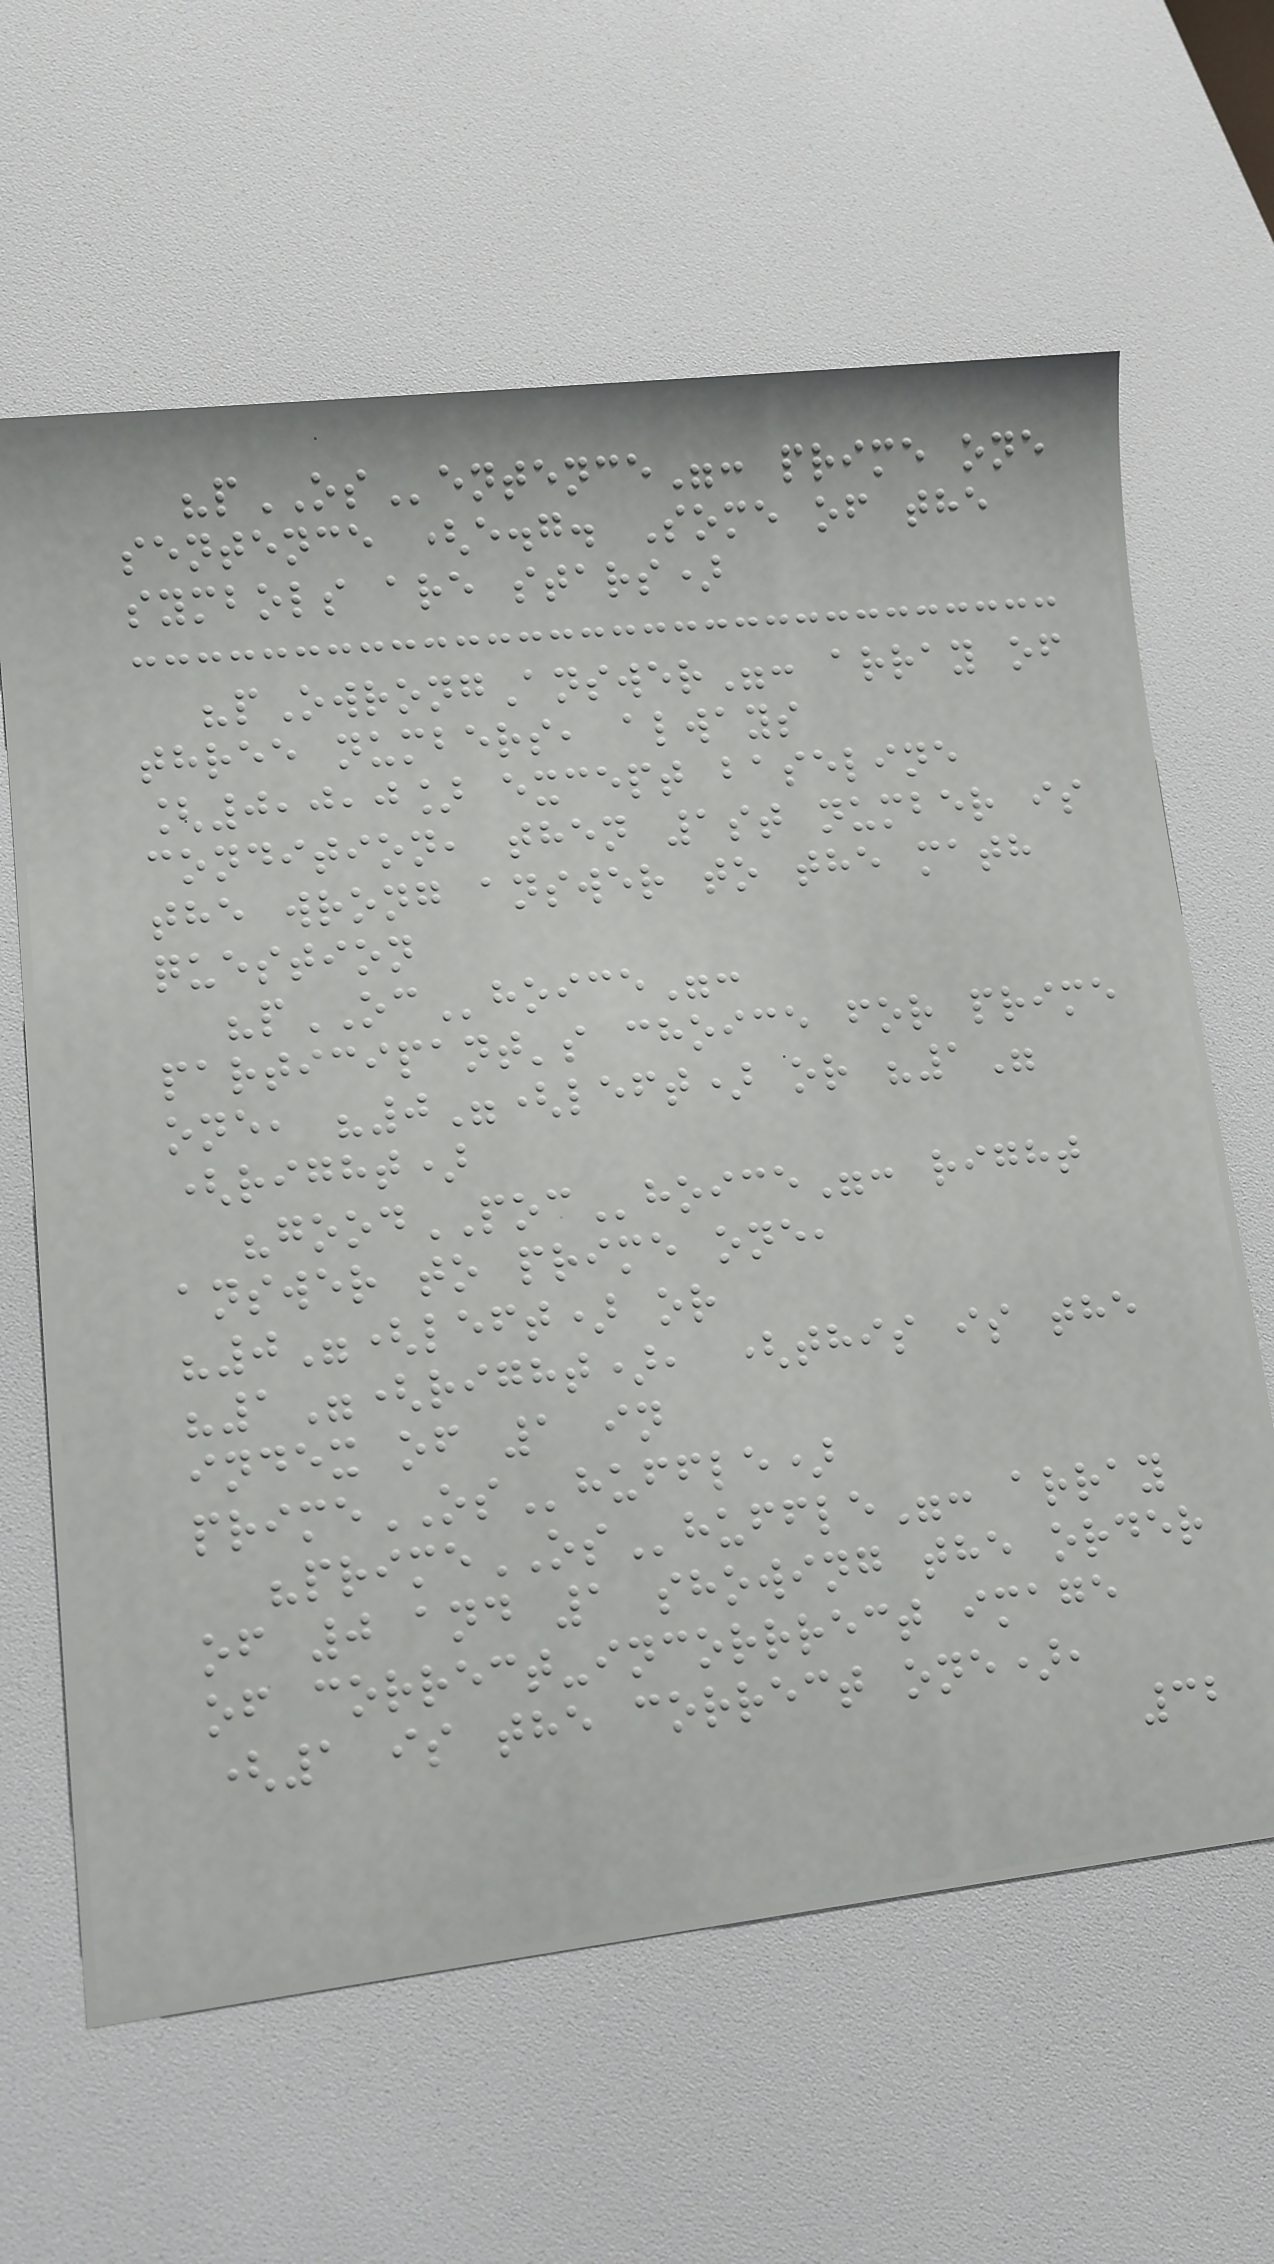"pOSentence": prime one
sentence (e.g. Some of the
symbols are stars)
"pOwrongAnswer": array of
three numbers, always
[0,0,0] except baseline
condition, then 1st number is
the wrong answer to the math
question
"pOChoice":
participant's choice for prime
one, "0"(left) or "1"
(right)
"goodPOChoice": right
answer to prime one,
"0"(left) or
"1"(right), (this is the
index of 1 in
primeOShuffle)
"primeOShuffle": array
of 0 and 1 showing the order
of correct-incorrrect image
(1 is the correct one),
32
